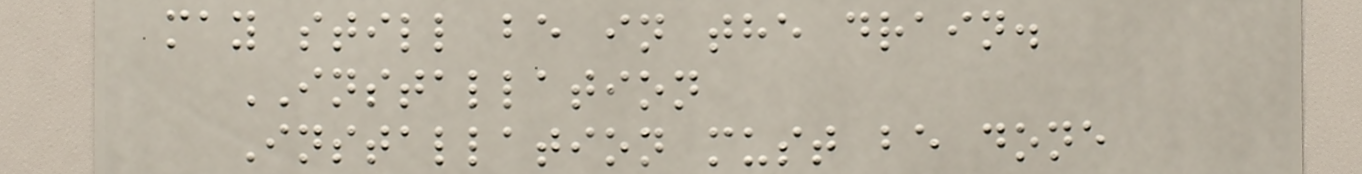may still be in the drain.
INSTALLATION
Installation must be done
